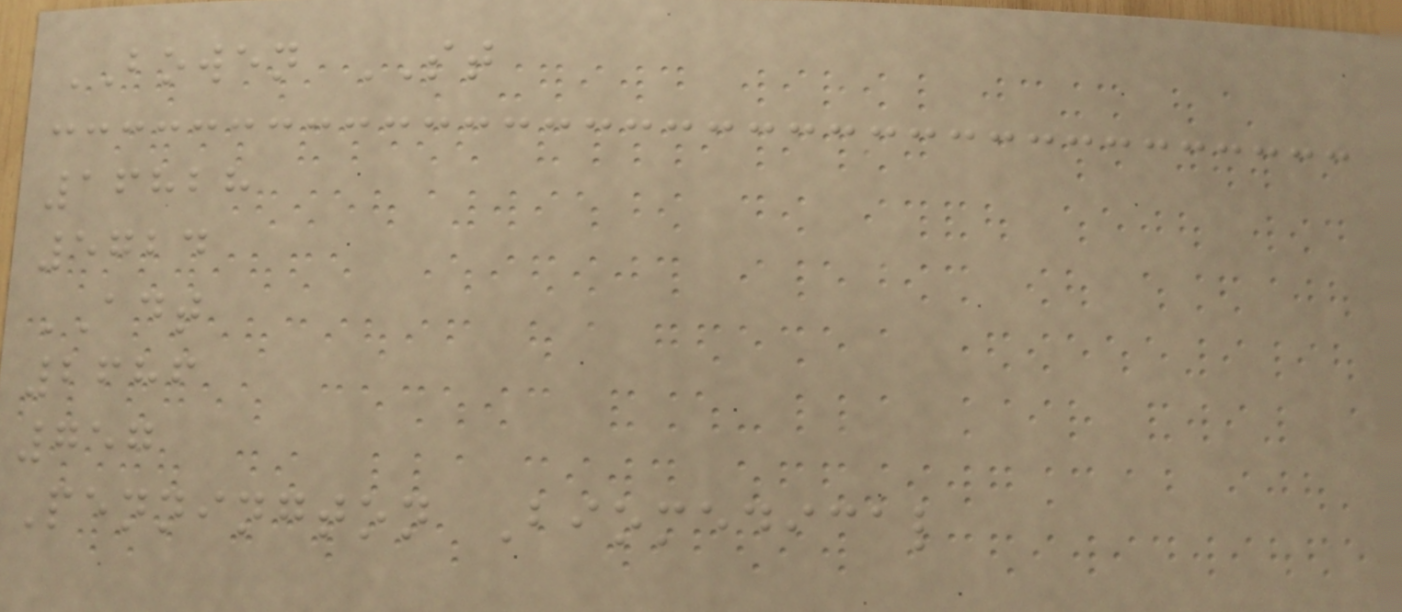BOWEN ST
16828
5724
ADT
2686
757
Pennington Biomedical
